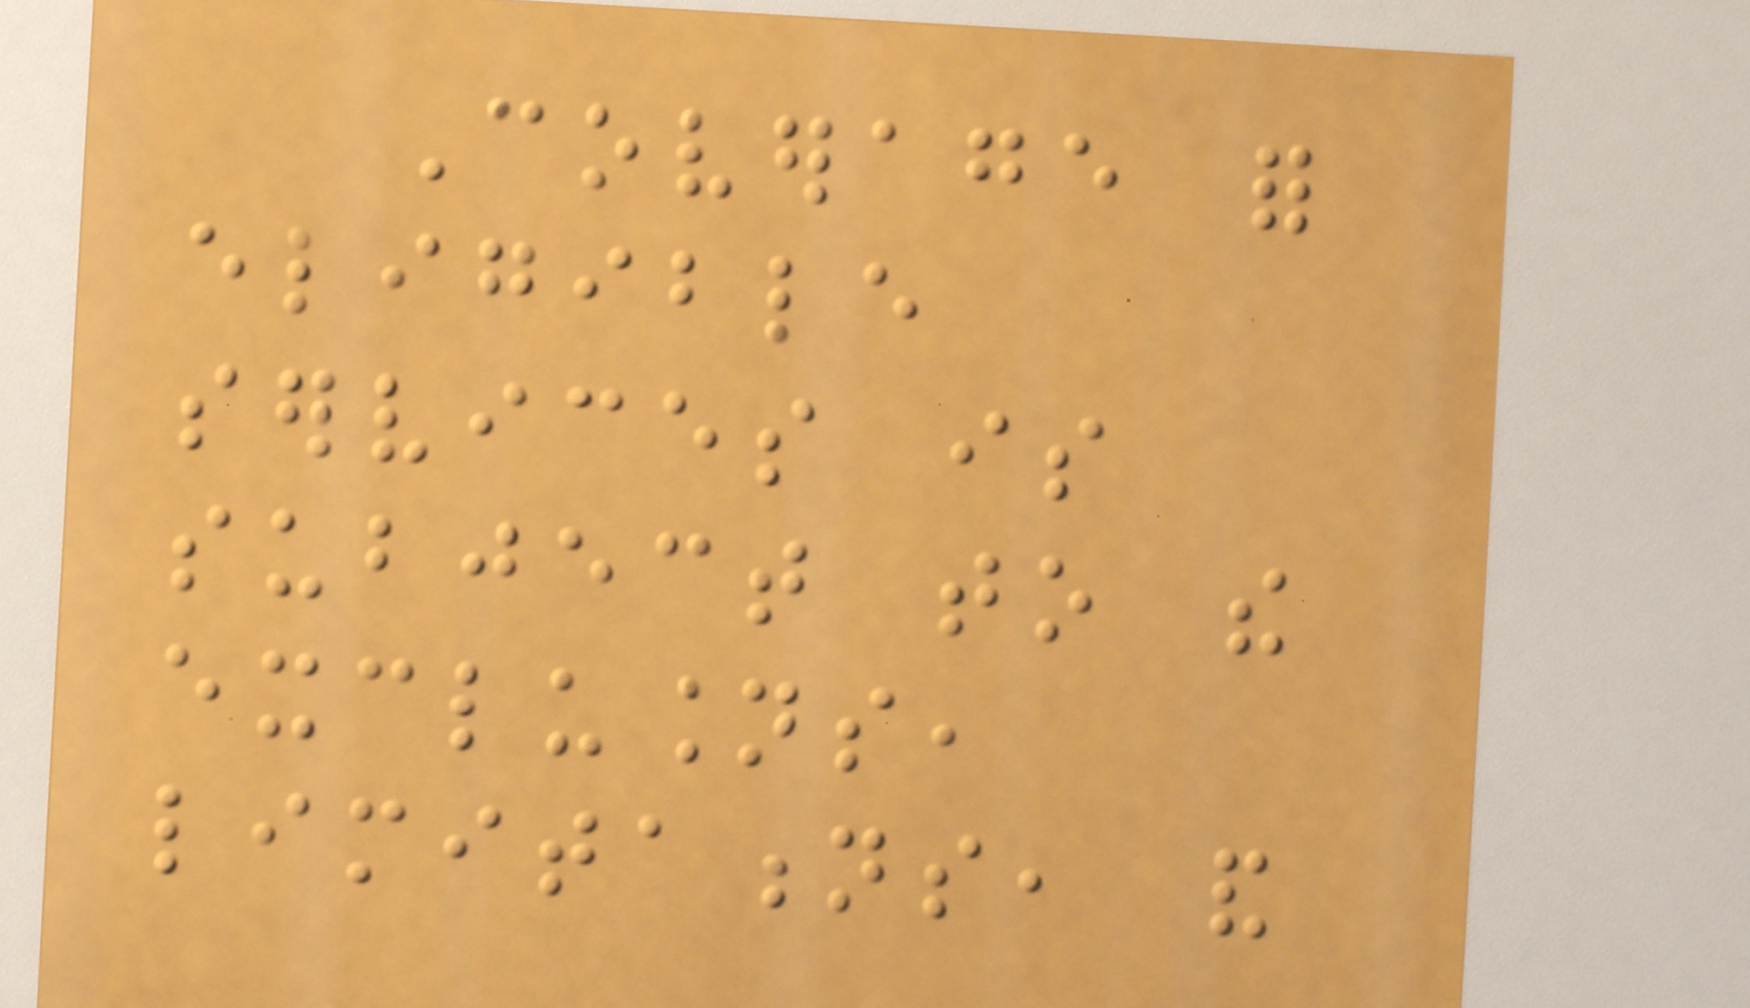Coverage for
eligible
services is
subject to the
exclusions,
limitations, and
